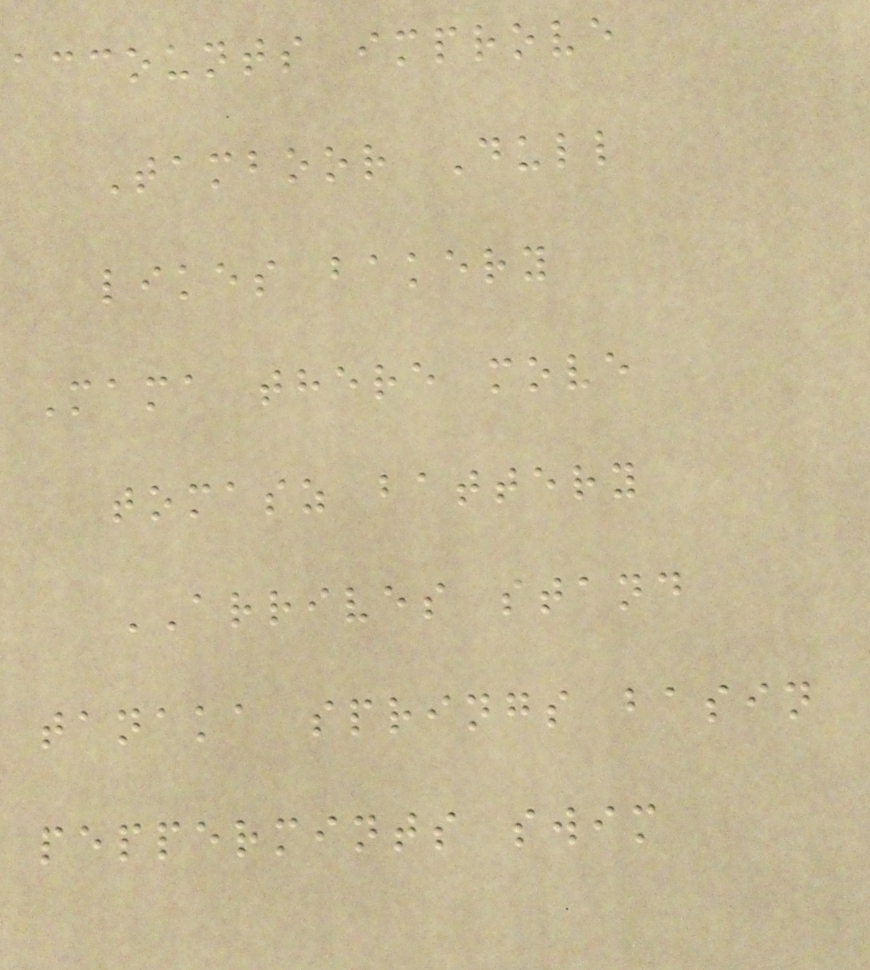accounts improve
Tamboor Dull
likes bakery
Mama there move
tomasz battery
ARRIVES stand
tanaka springs basin
peppermints swim
